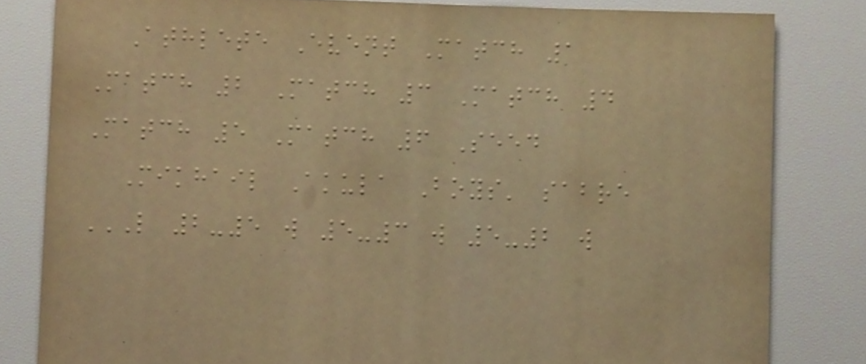Athlete Event Match 1
Match 2 Match 3 Match 4
Match 5 Match 6 Seed
Mikhail Akula Boys' sabre
L 2-5 W 5-3 W 5-2 W
